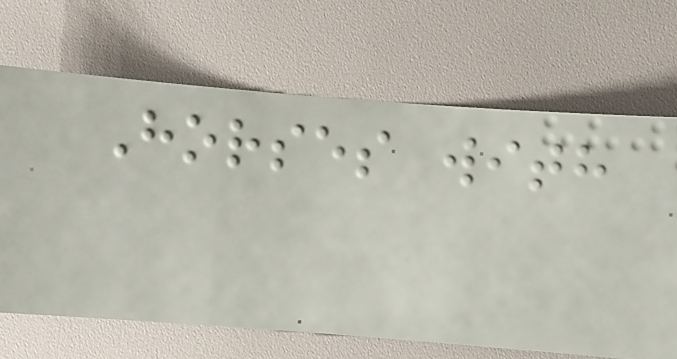Horses with
